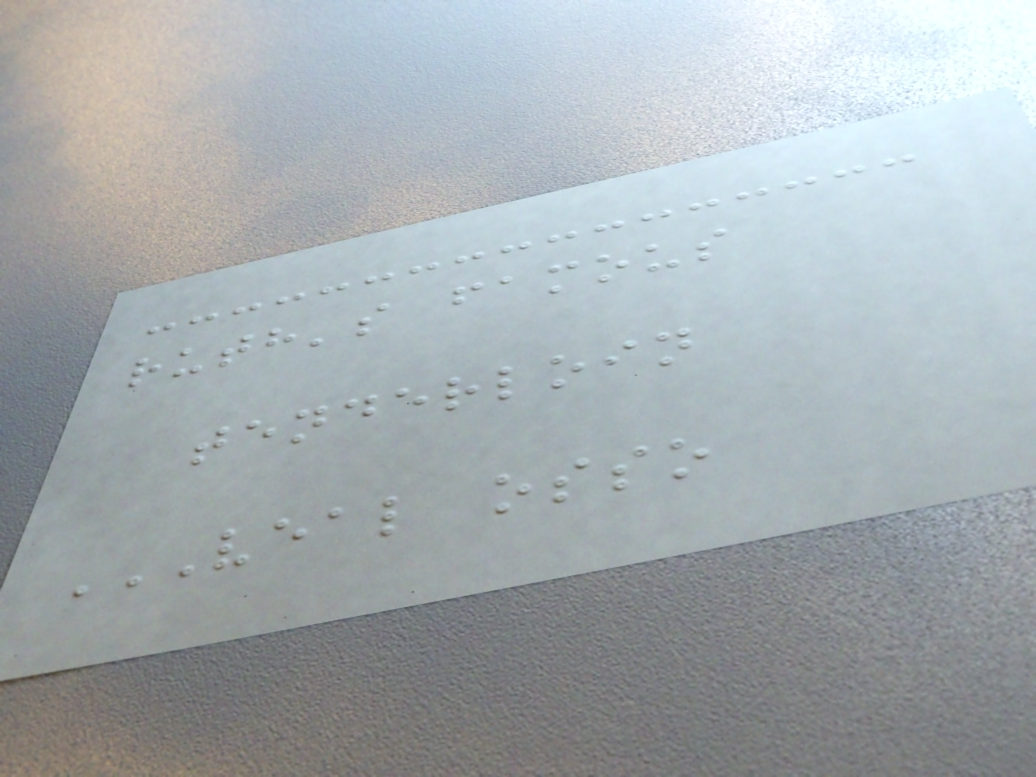ruth's famous
tenderloin
VEAL OSSO
